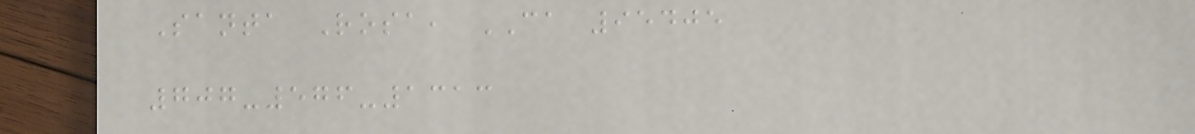Santa Rosa, CA 95405
707-576-1313
